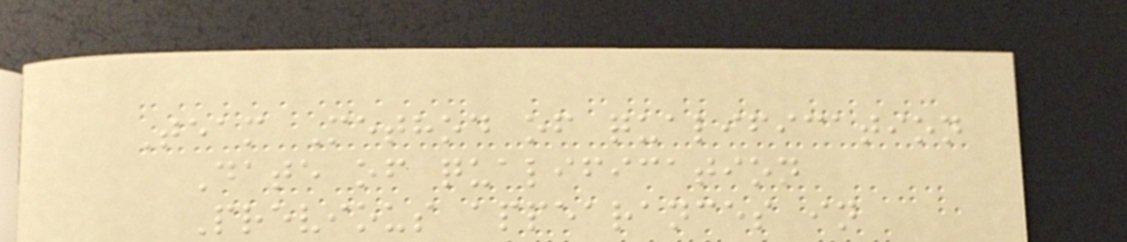Team Method of qualification
Date of qualification
Previous appearances in
